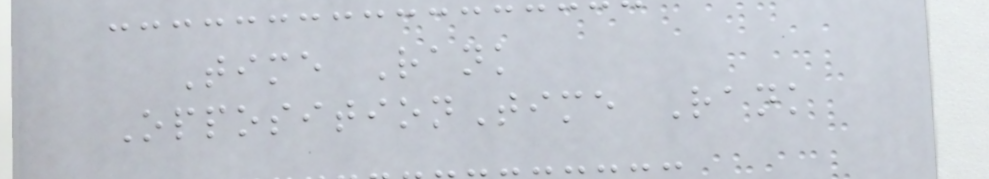Time Rank
OppositionTime Rank
